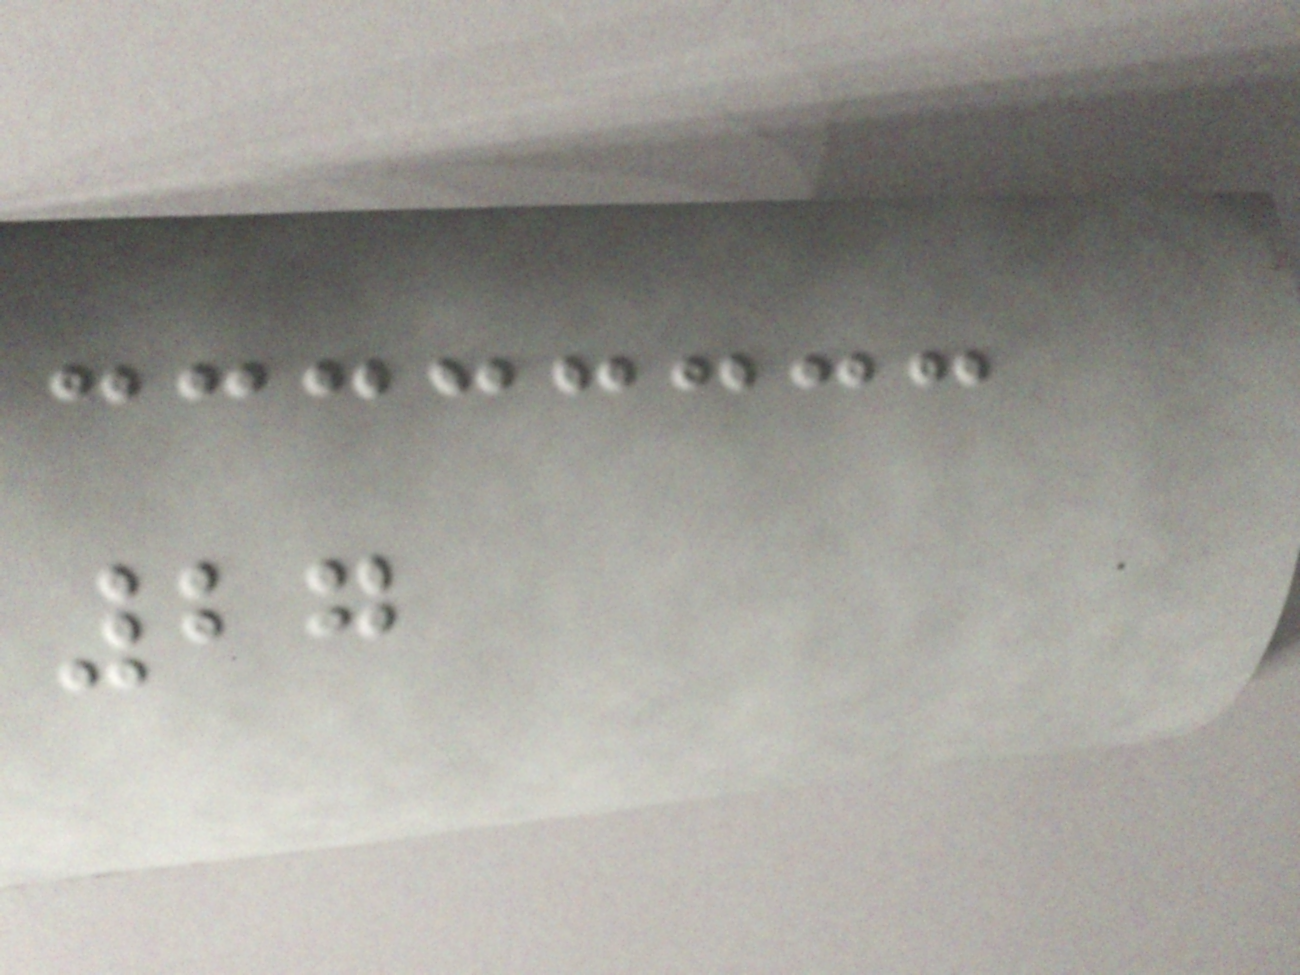27
